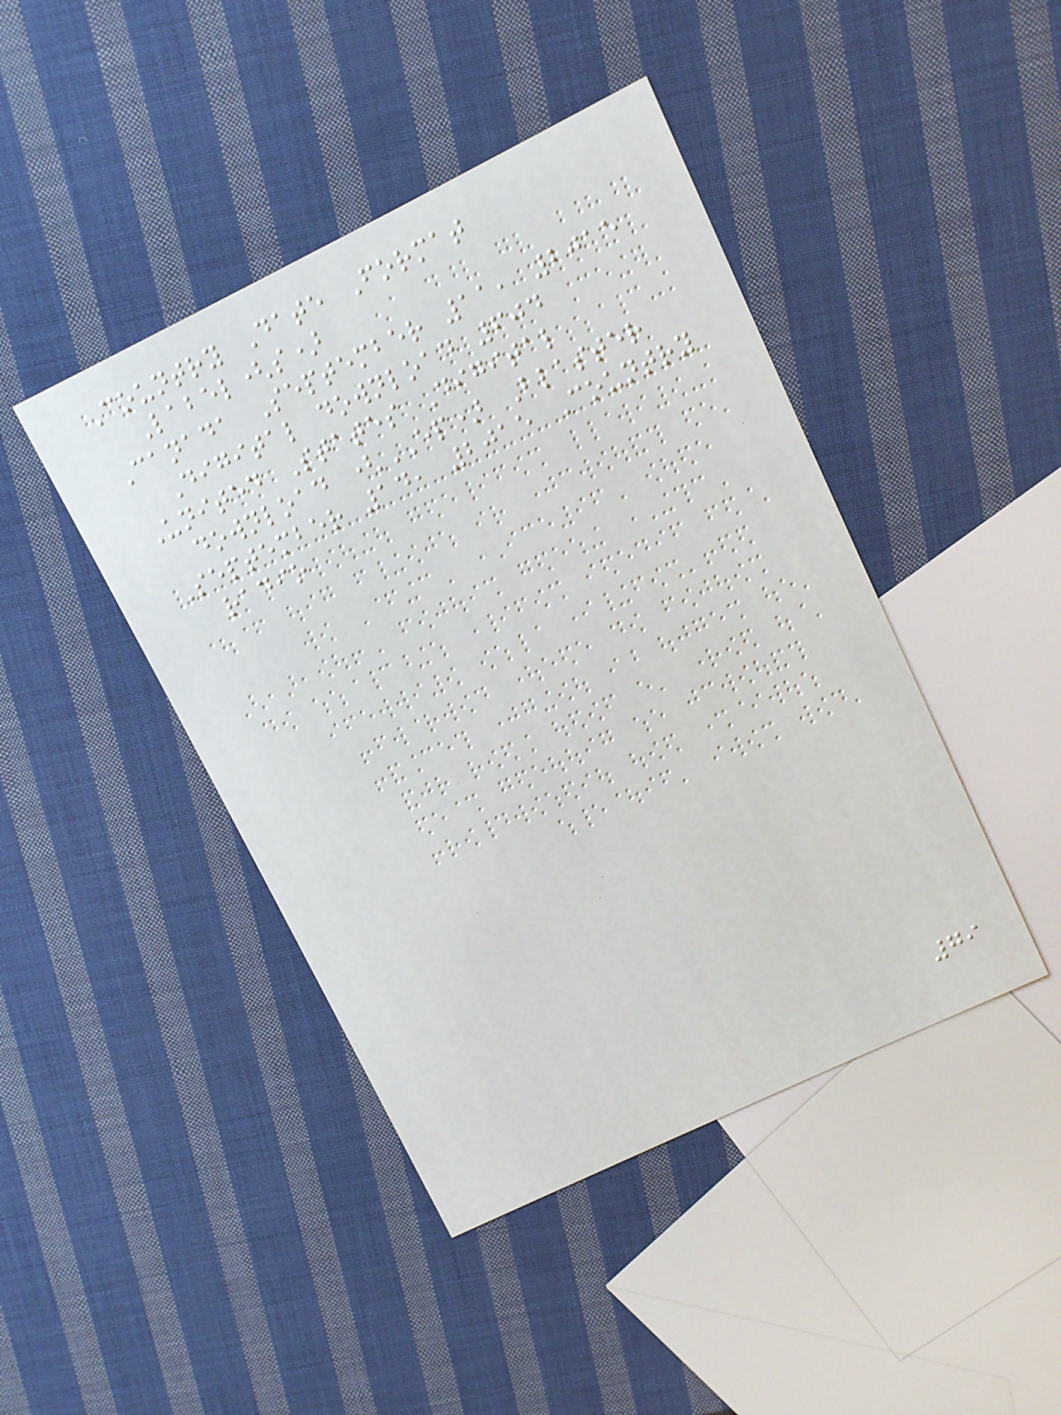Country Date Format
Label(s)
Canada September 11, 2015
Digital download 604
United States Digital
download (EP) Blaster
September 14, 2015 Country
radio
79
